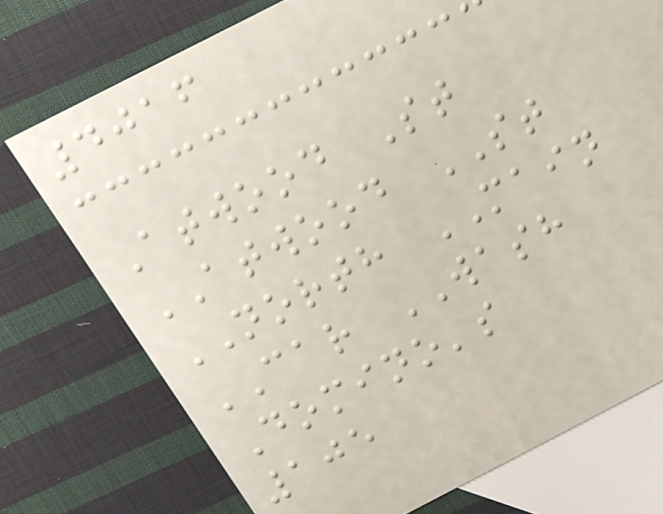4016
Atwood St
ATWOOD ST
NORTH MAIN
CAR WASH
Domino's
105
